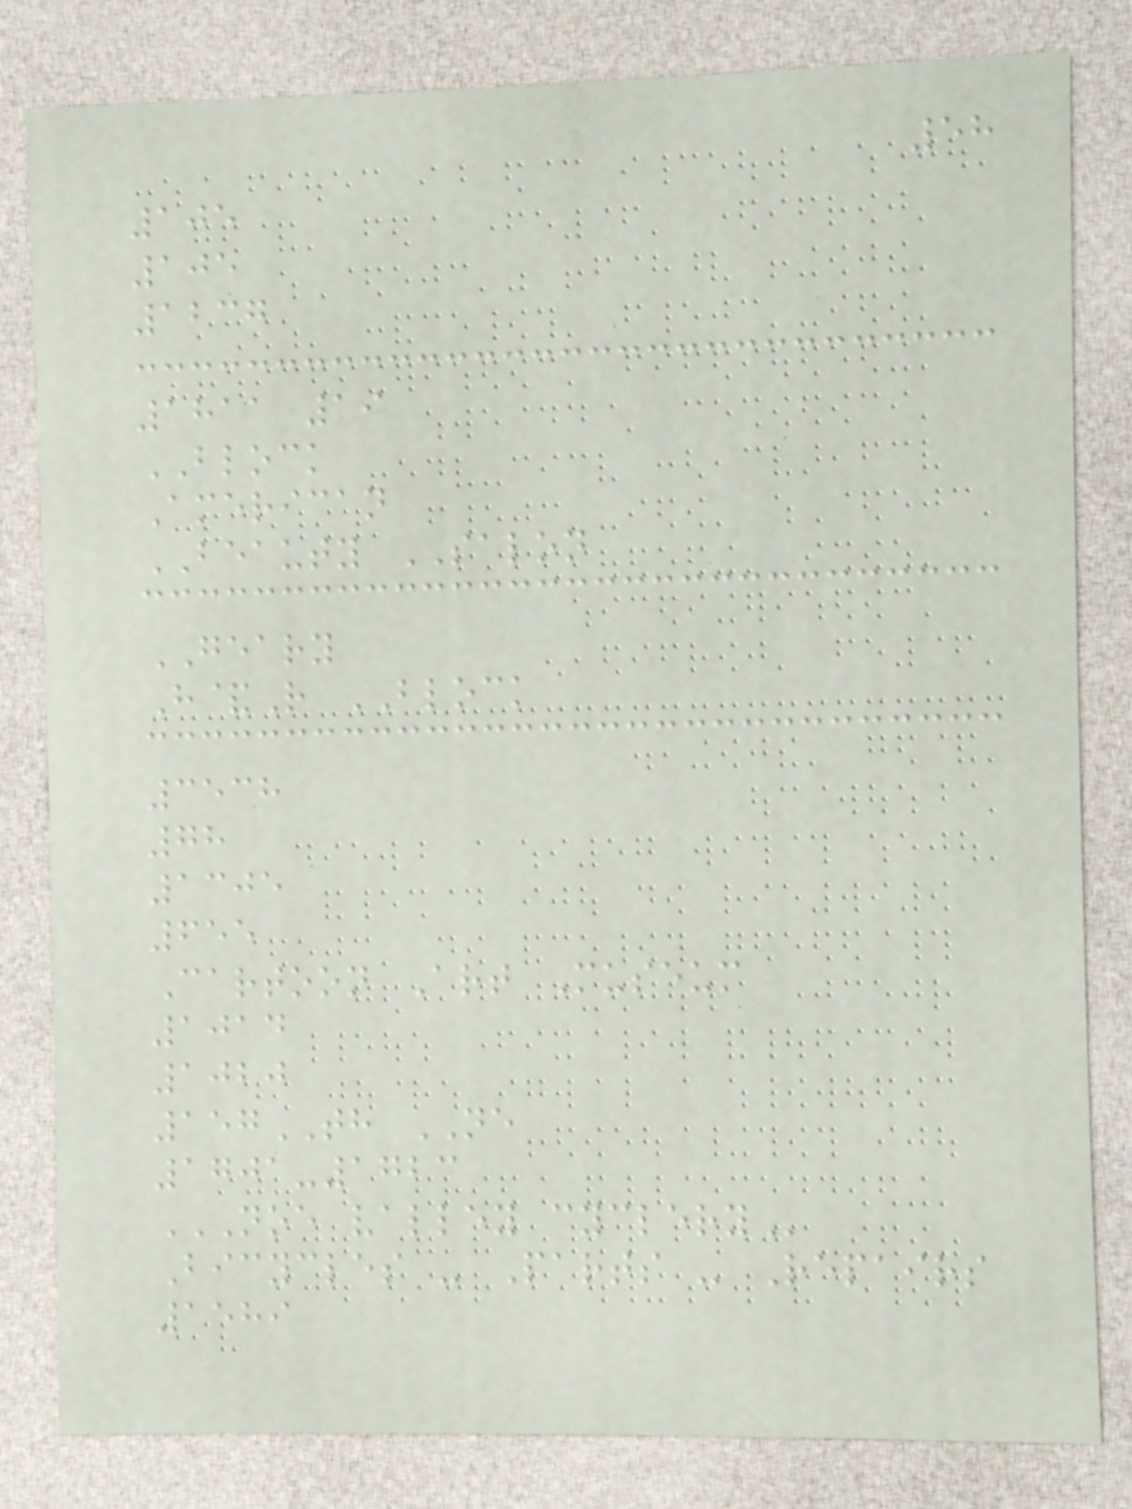58
105
105
1237
1811 19
BLOCK
American
BEAUTY SALON
GEARY
H&R BLOCK
3538
78
1305
655
Cartoon Art Museum
1014
1020
157TH NE
1701-1723
NOE VALLEY CYCLERY
Bicycles - Parts - Repairs
1589
